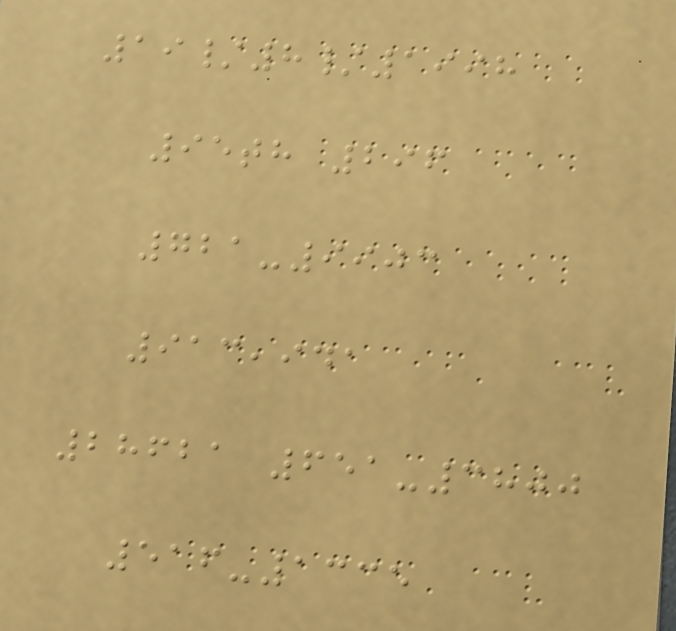19/8/1998
95th 296
721-9903
913,941
28621 651-3800
516-1335
